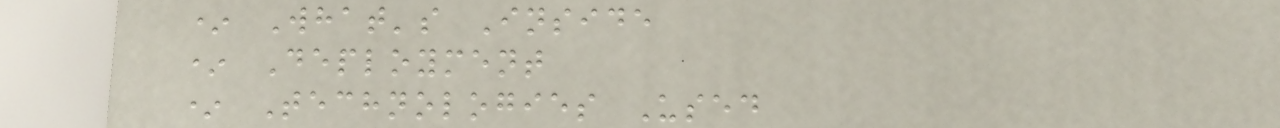* What's Inside
* Deployment
* Technologies Used
